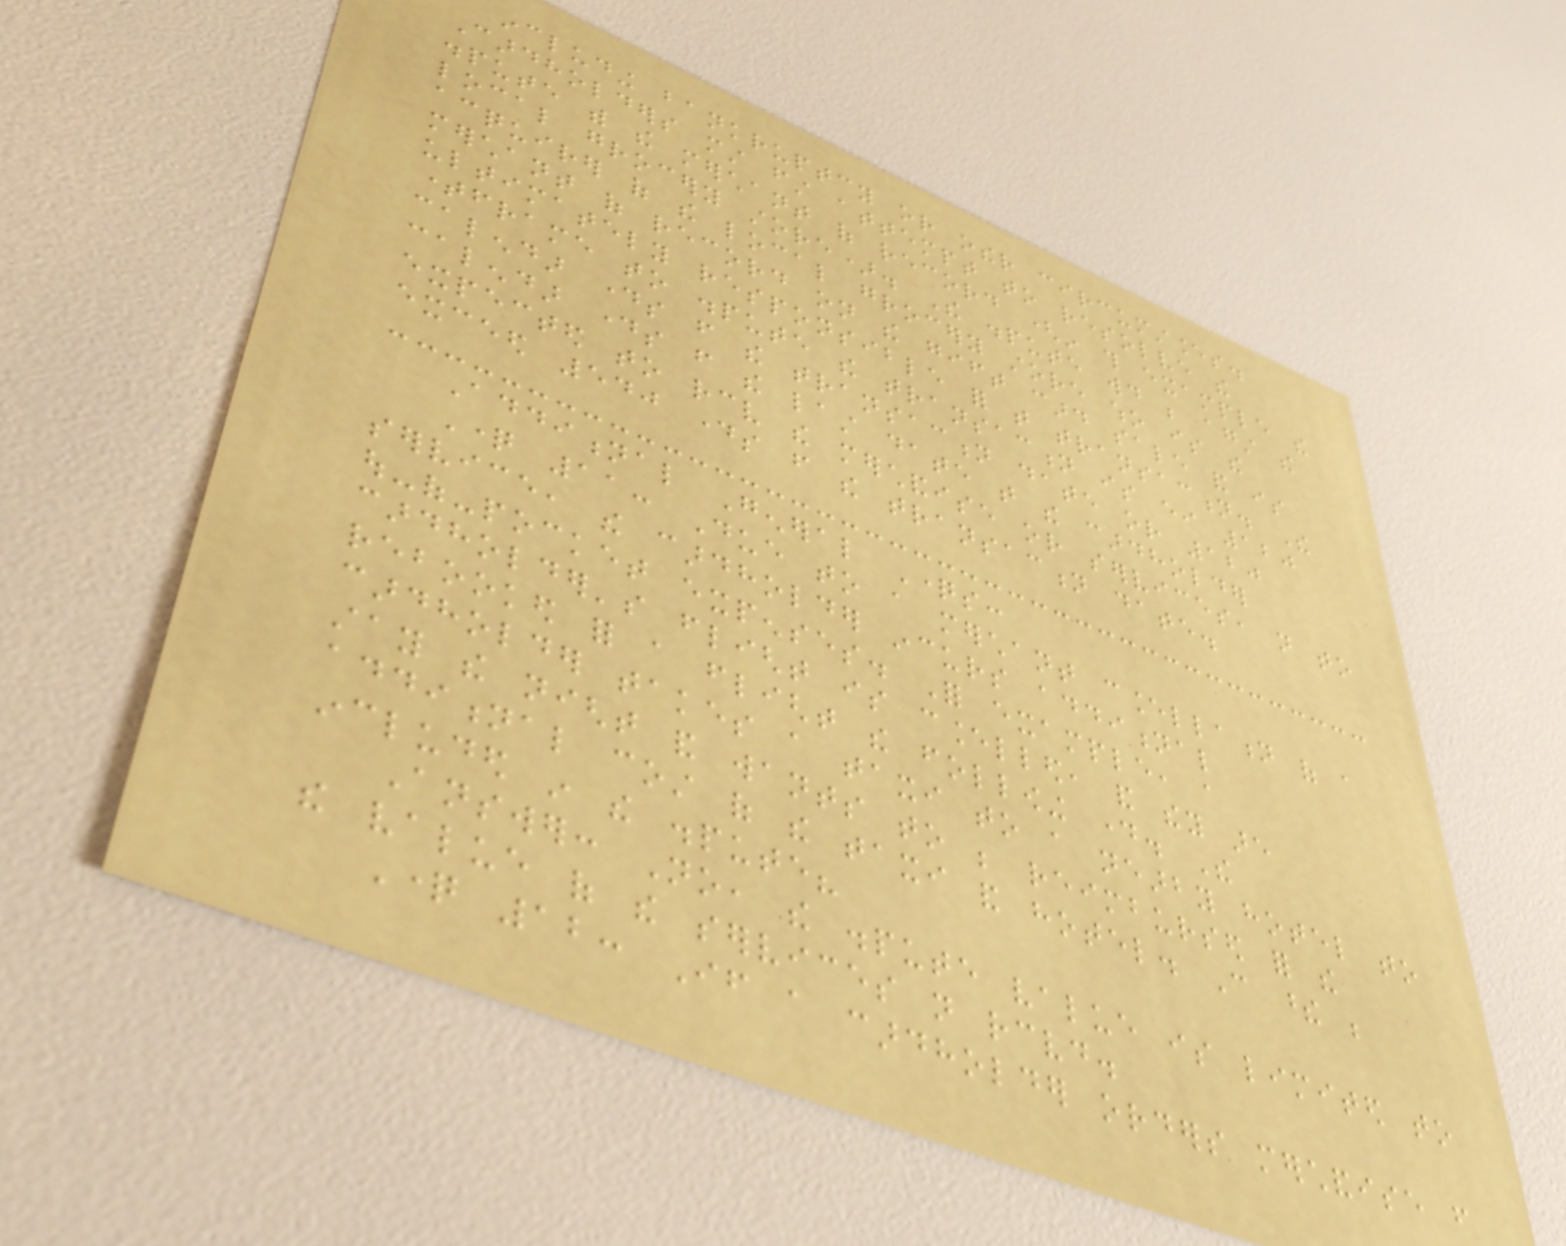including bankruptcy or other circumstances.
Cardholders must first attempt to resolve the
dispute with the merchant of record (in this example the
local grocery store). The dispute would be against the
acquirer of the local grocery store who is the
merchant of record on the gift card sale and is
ultimately responsible for that transaction. The
timeframe to dispute the transaction is either 120
calendar days from the transaction date or 120
calendar days from the last date that the cardholder
expected to receive the merchandise or services, not to
exceed 540 days from the transaction date.
Additional General Questions:
Question 11: Due to a merchant cancellation of a
service, the cardholder incurs additional
out-of-pocket expenses. For example, a
cardholder's flight is cancelled, and they are
rebooked for a flight the following day. The
cardholder takes a taxi to a nearby hotel to
stay the night and wants to be reimbursed for the
additional cost of the taxi and hotel. Can these be
included in the dispute?
Answer: No, the dispute value is limited to
the value of the services not received.
Question 12: If a cardholder orders merchandise from
